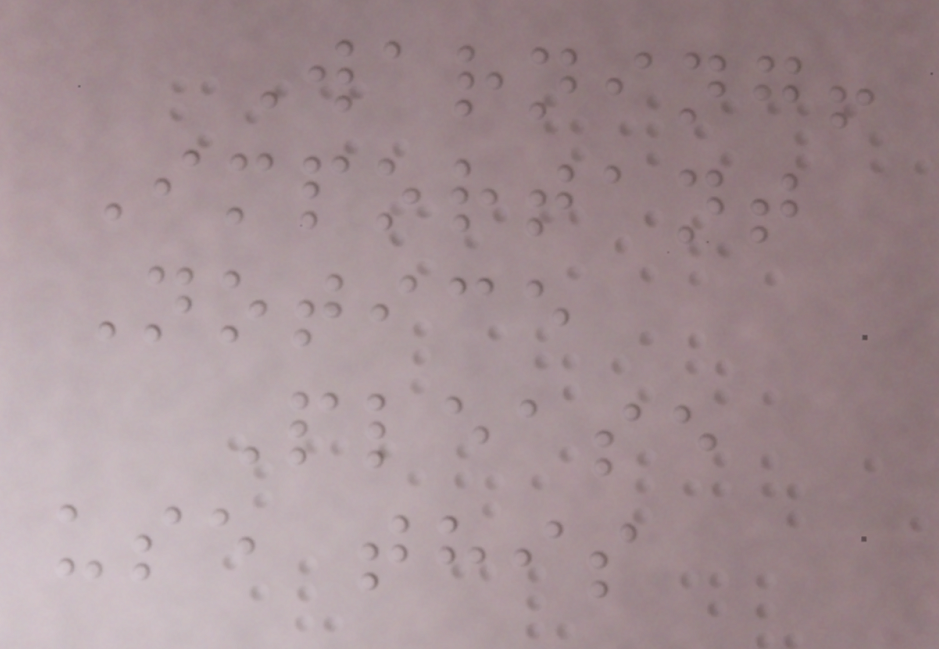Warning!
Important
Notice
Please
use this
